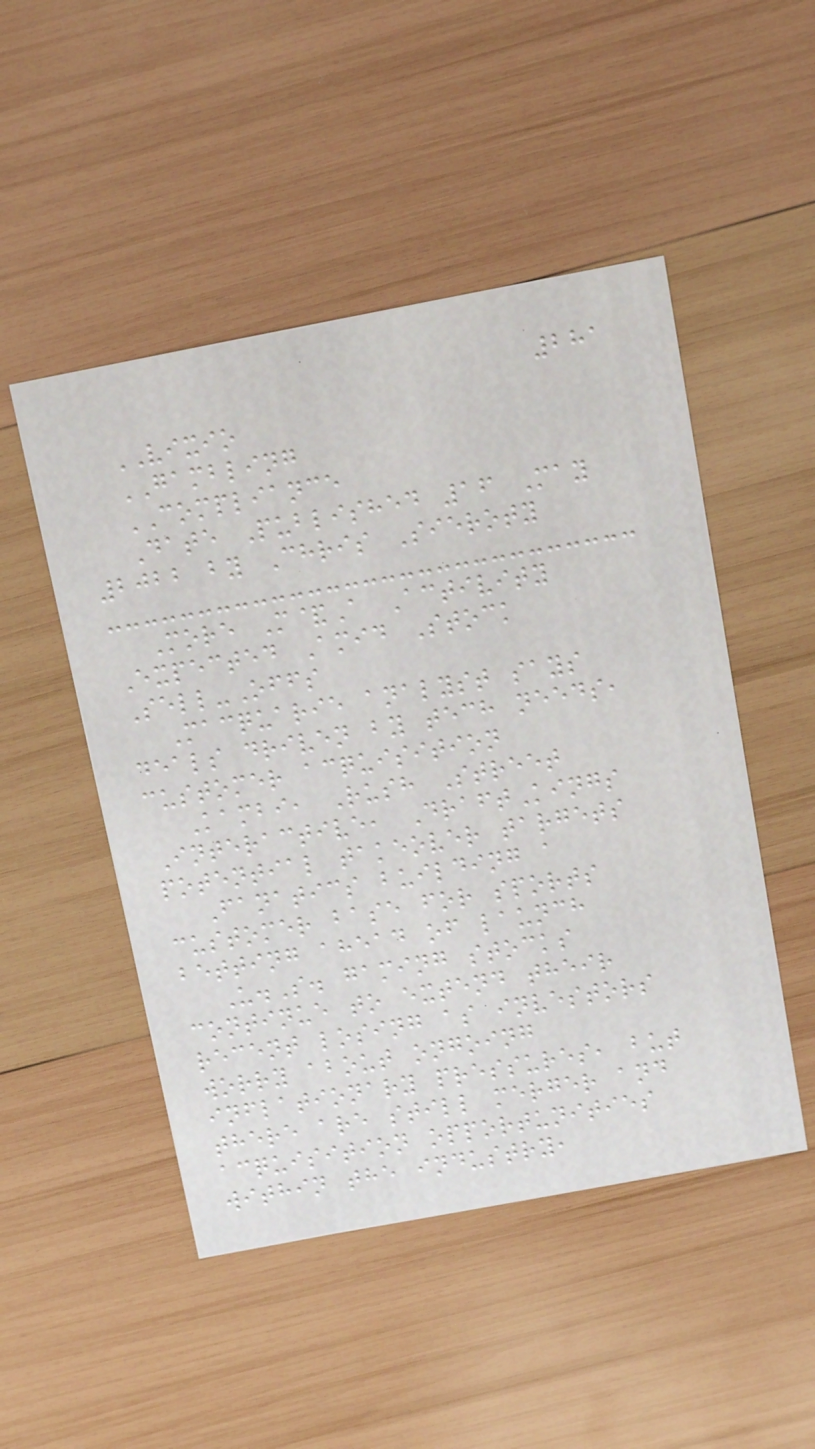281
VIXIO
GAMBLING
COMPLIANCE
Date Published 16 May
2022 by Chris Sieroty
More M&A Activity
Expected Amid Stock
Sell-Offs
Macquarie analyst says
deals driven by tech needs,
customer acquisition
Kambi, Rush Street
Interactive, DraftKings
potential takeover targets
Fanatics building a
customer base for sports
betting ahead of launch
U.S. gaming stocks
continue to extend their
recent losing as investors
worry about ongoing
inflationary pressures, but
there are still merger and
acquisition opportunities
within the industry,
